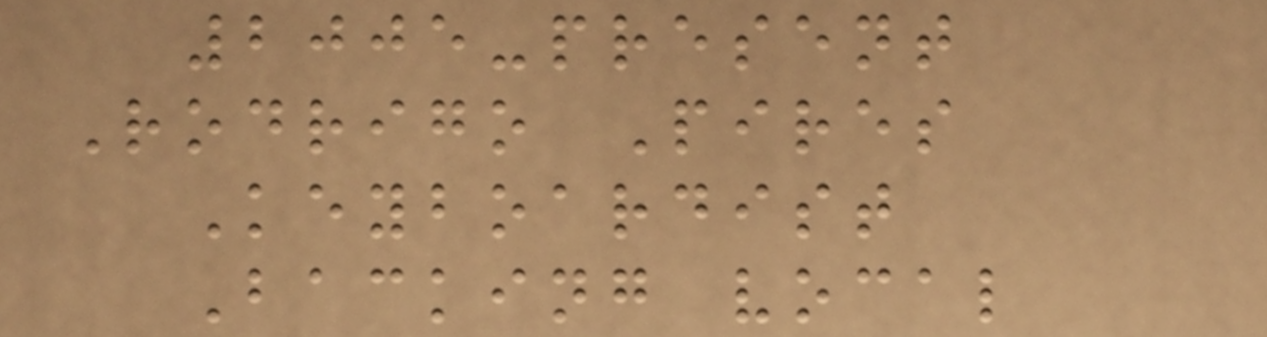2005-present
Rodrigo Pires
Keyboardist
Backing vocal
